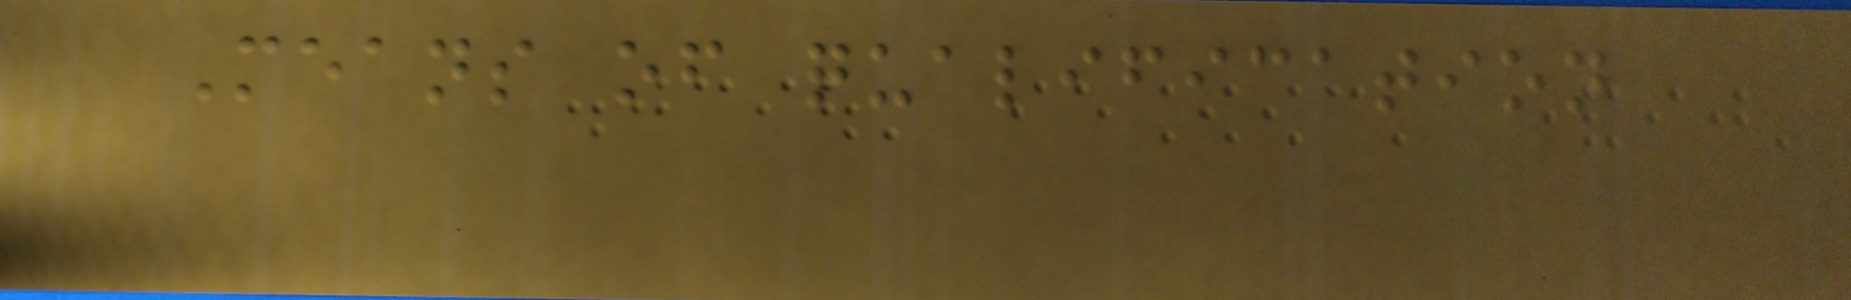Means of qualification
